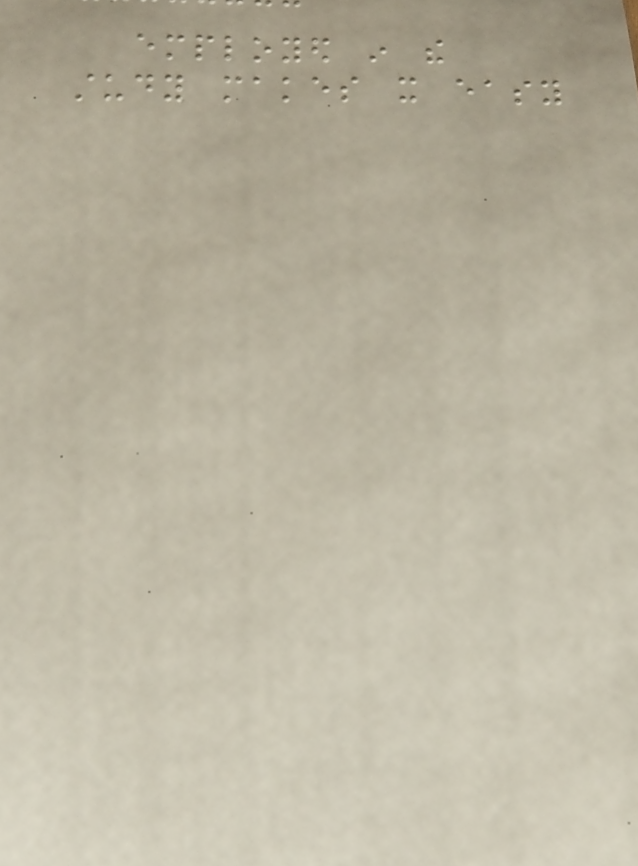employed in the
study makes it easy
